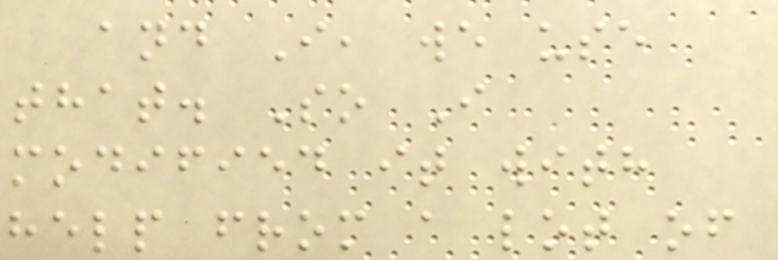and I, we use
that. So I
modified it with
help from a lot of
